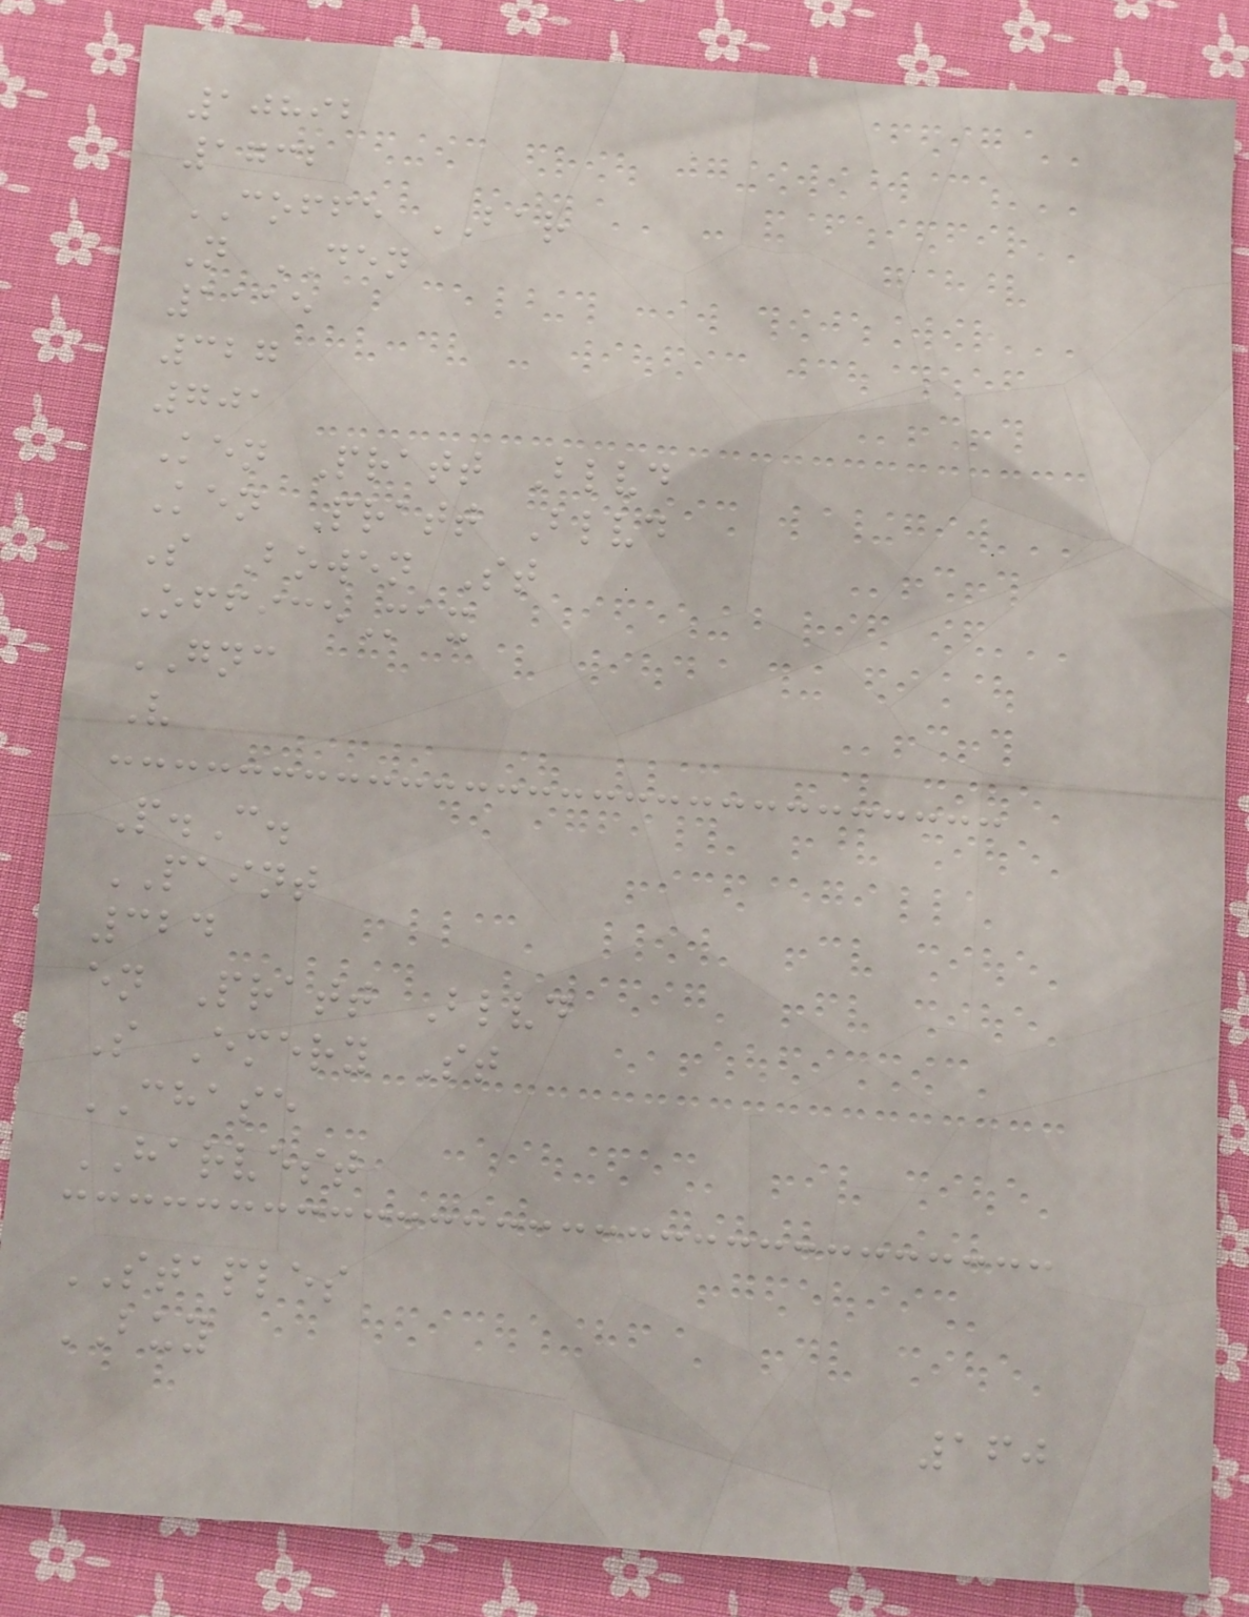10892
1732
COFFE BAR
N DEN
1115
327
701
Ken Pratt Blvd
Ken Pratt Blvd
S Bowen St
OfficeMax
GNC
V
P.C.
PAINT
324
en Pratt Blvd
S Emery St
CHASE
HARVEST
STAPLES
BUY
160
